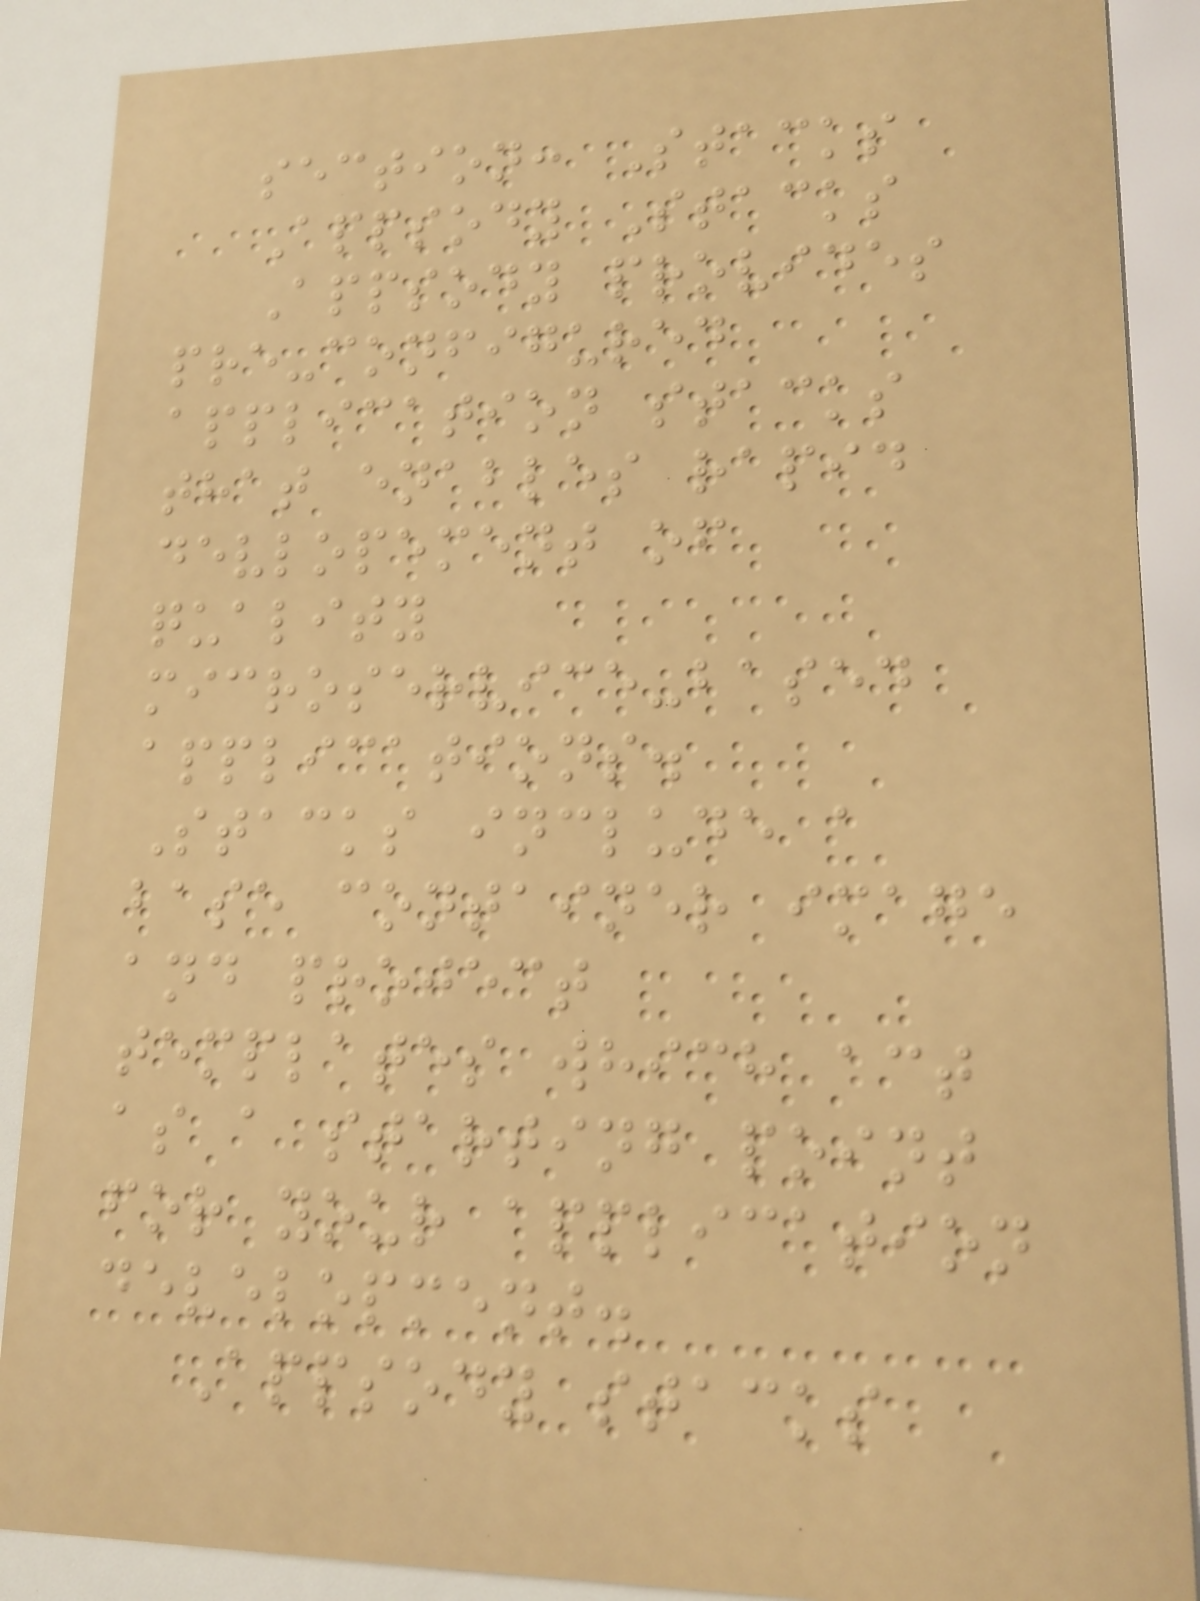section: Stacks
Appsody Stacks
Appsody provides
pre-configured
application stacks
that enables rapid
devlopement of
quality
microservice-based
applications.
Stacks include a
base container image
and project
templates which act
as a starting point
for your application
development.
Appsody stacks
